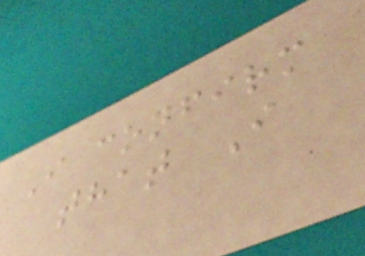I confirm
that I
